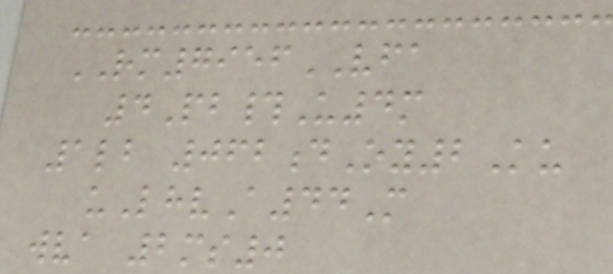RM7956VFA
4Pb#U4m
1lb 062dOy2Ku
uLhvA44M
wva 2ms0
